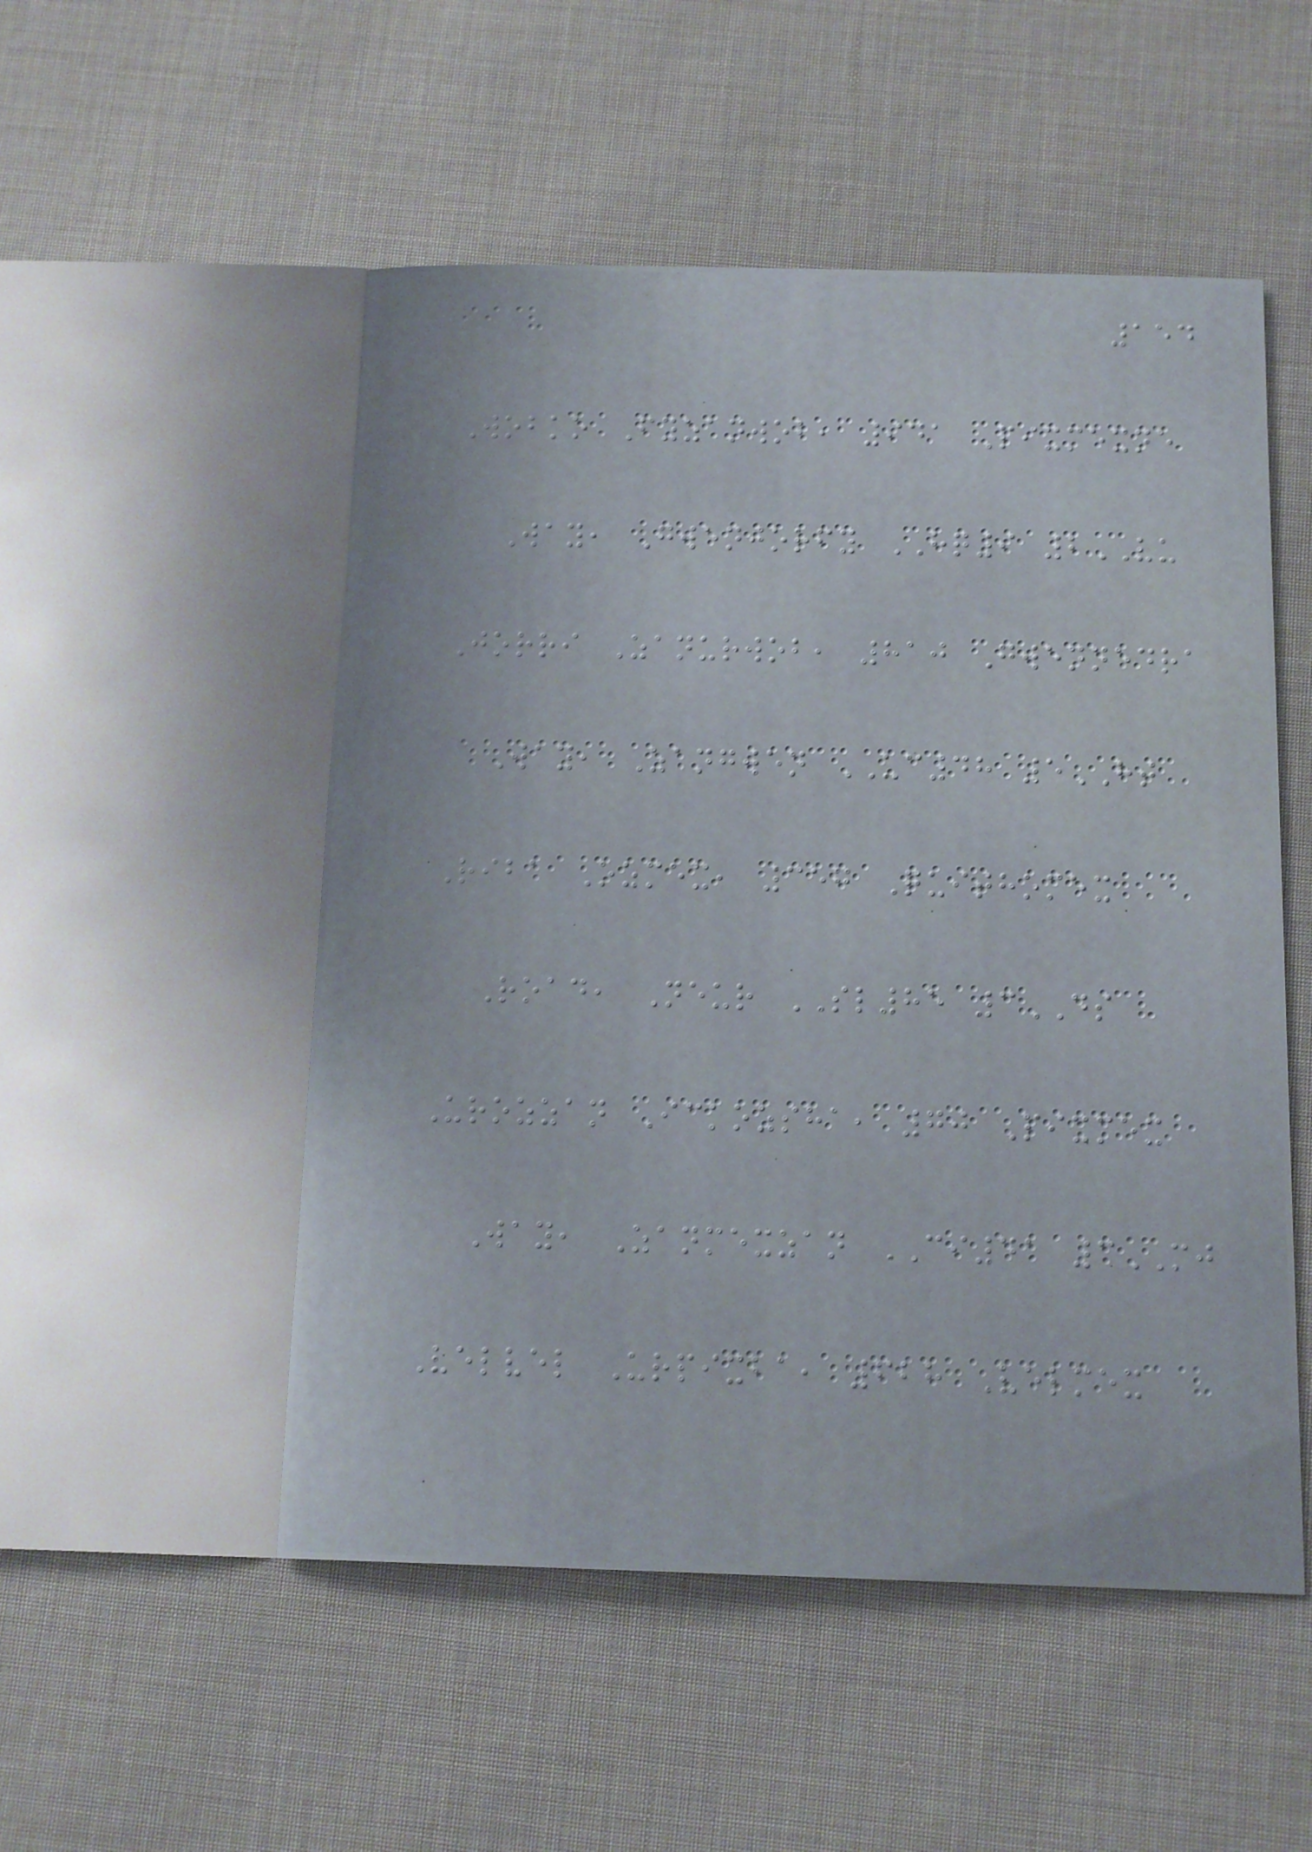154
Wobko Fyzanwob, 941 Pixmexne
Way, Gwenjorfy HQ9 2VU
Jorri Zanurwob, 810 Gwennedra
Way, Zangwen UC48 5HT
Riba Ozmex, 357 Quithomex
Road, Neur SL85 3DS
Urozzan Ickozsha, 70 Pixmex
Way, Zanmexzan CI41 3MJ
Velvel Urpixba, 628 Velmex
